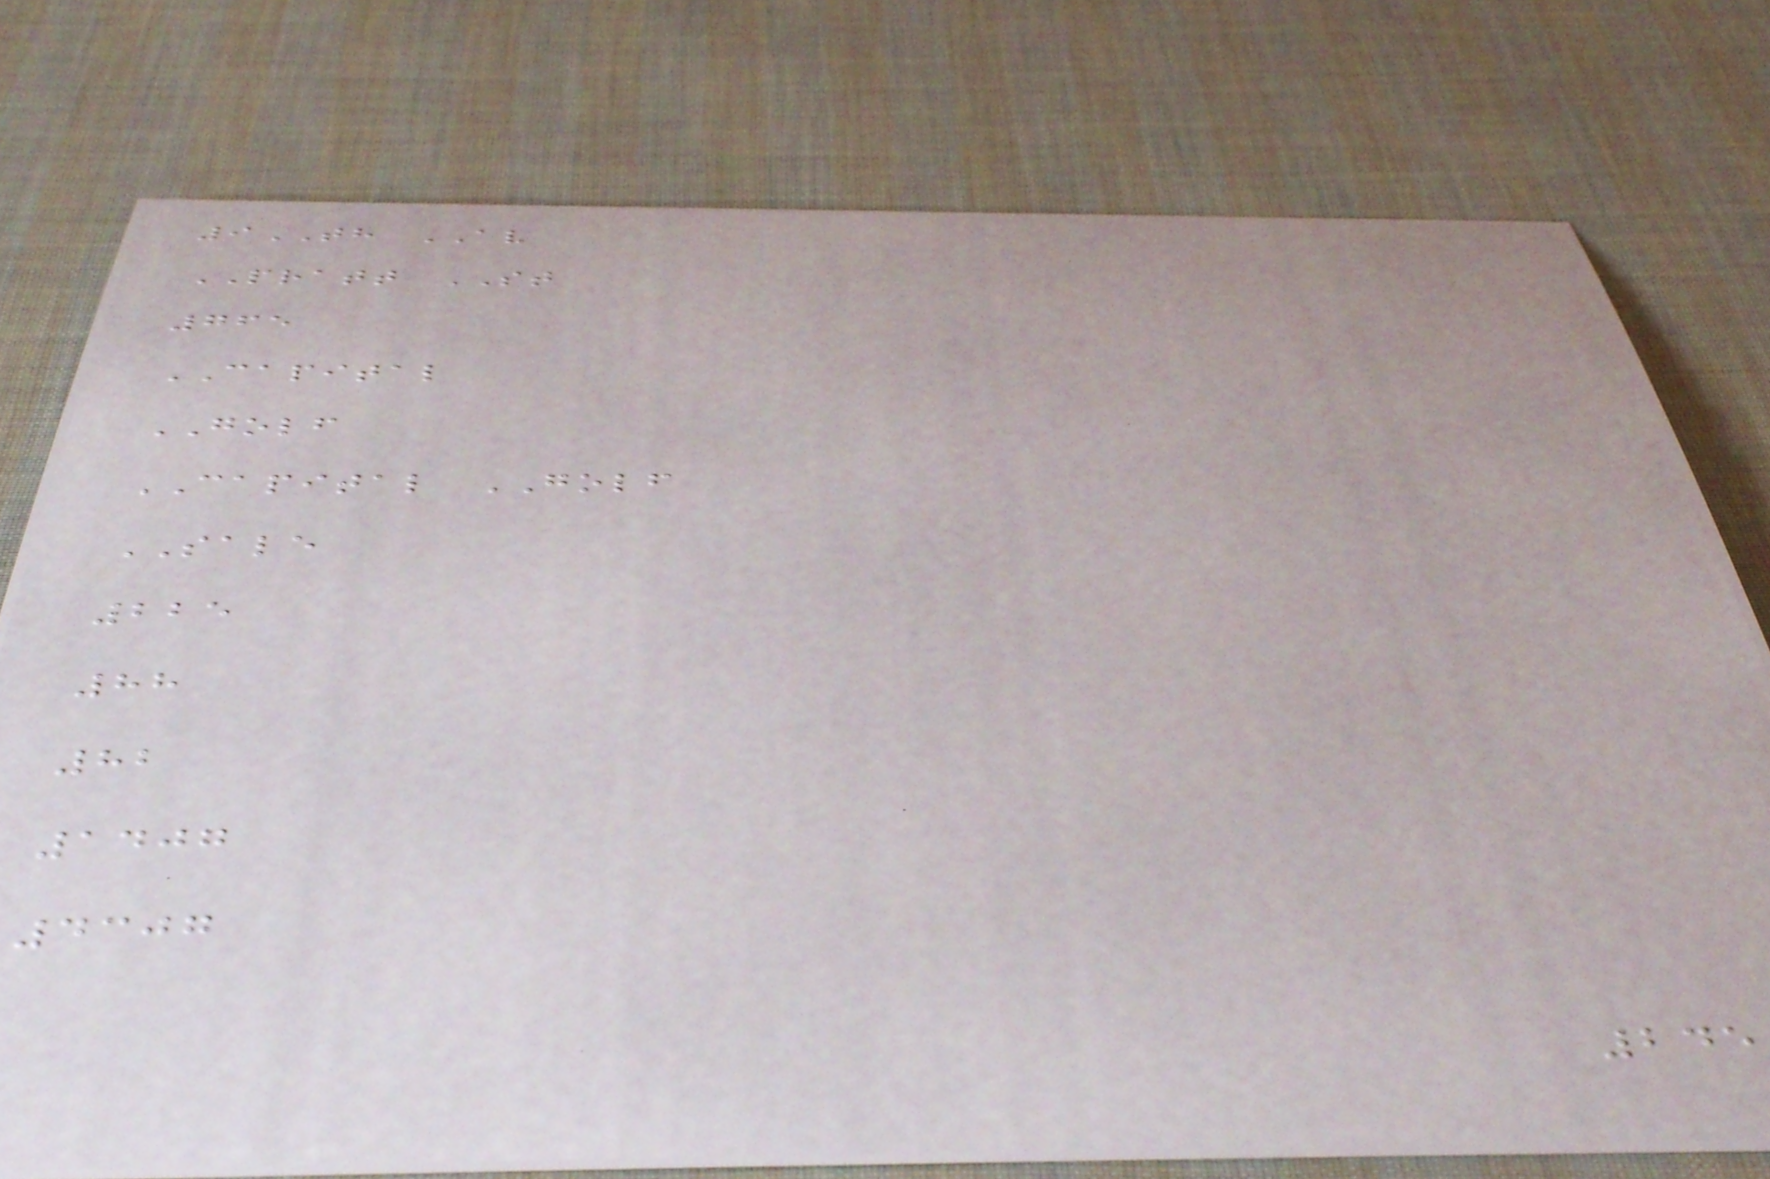9TH AV
PRATT ST
765
CAPITAL
GOLF
CAPITAL GOLF
SALE
225
88
82
1407
4307
245
